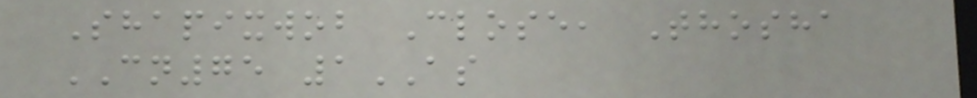Shapixwob Close, Thosha
CN75 1AS
